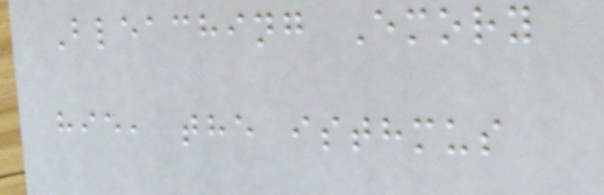Bleaching Emory
hie, the isthmus
